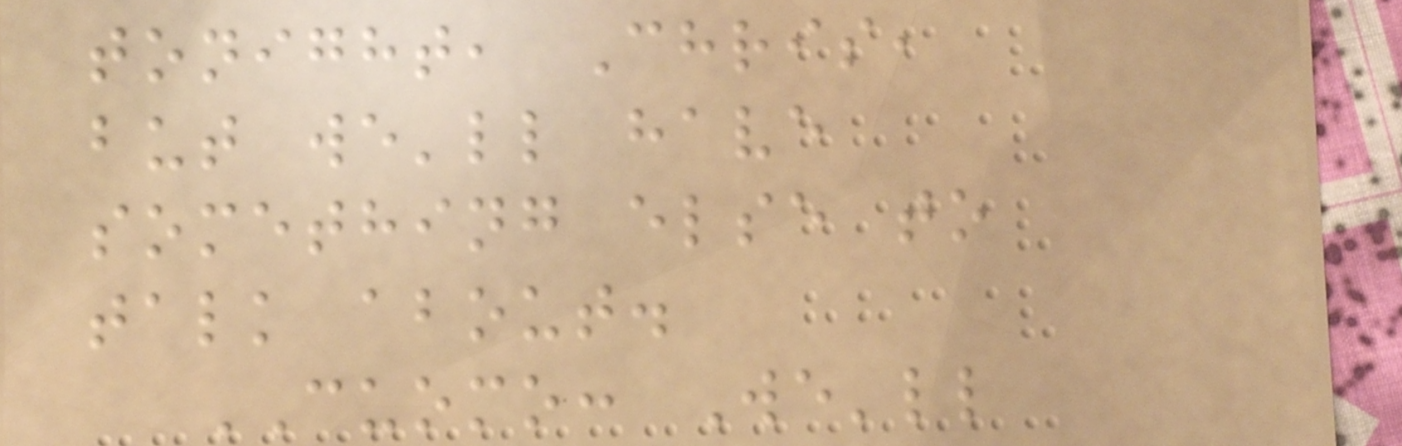tonight, Chris,
but we'll have
something else to
talk about.
CUOMO: We'll
